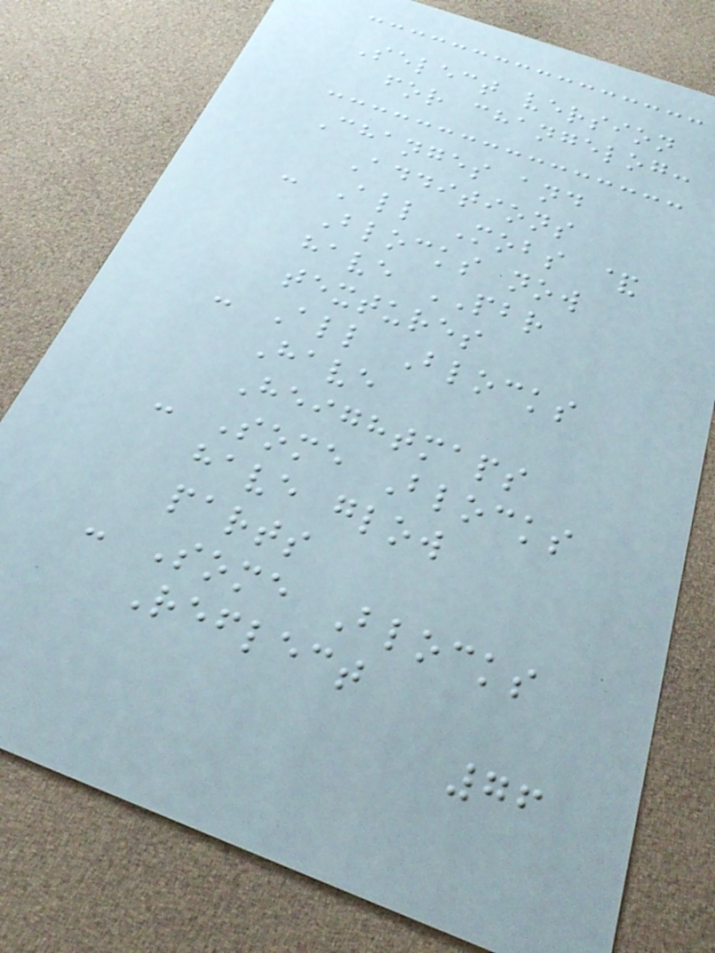Select version
for changelog:
Changes and
Additions
- All Mobs &
Blocks now
have PBR
textures
- All Blocks
Have
Heightmaps
- Some Blocks
have glow
parts
- Some Blocks
Reflect
76
